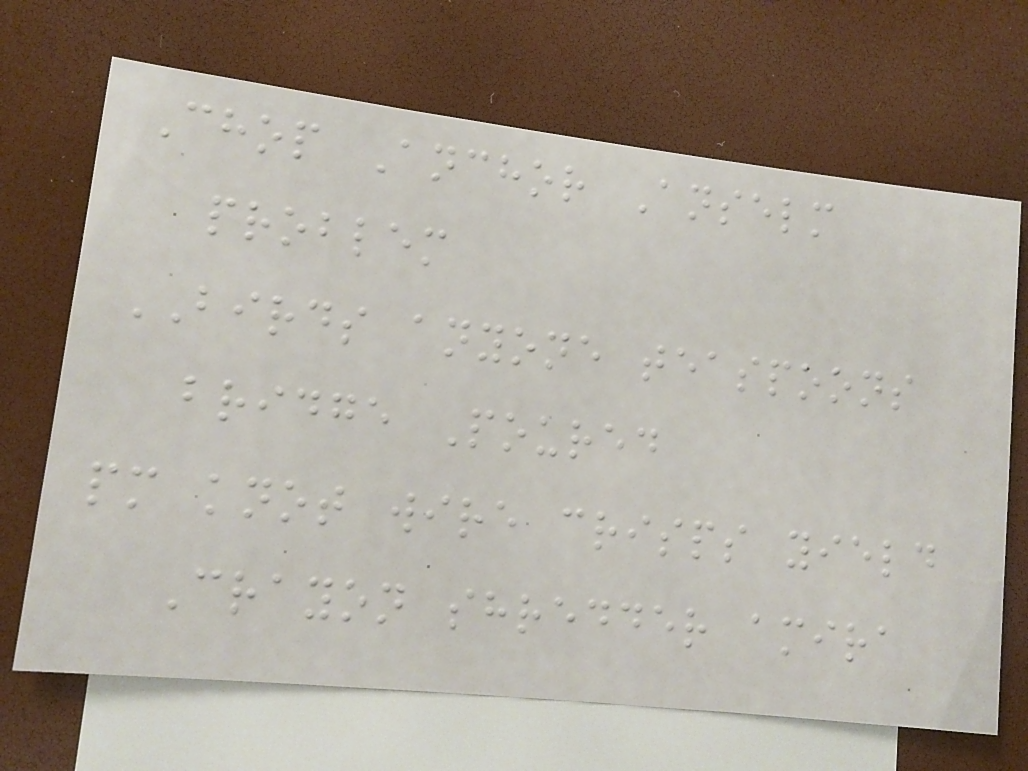Chop Anchor Anselm
problem
BIRDS anyone teaspoons
bridge Poured
pm knot wire crisps yield
Crayon shredder amira
